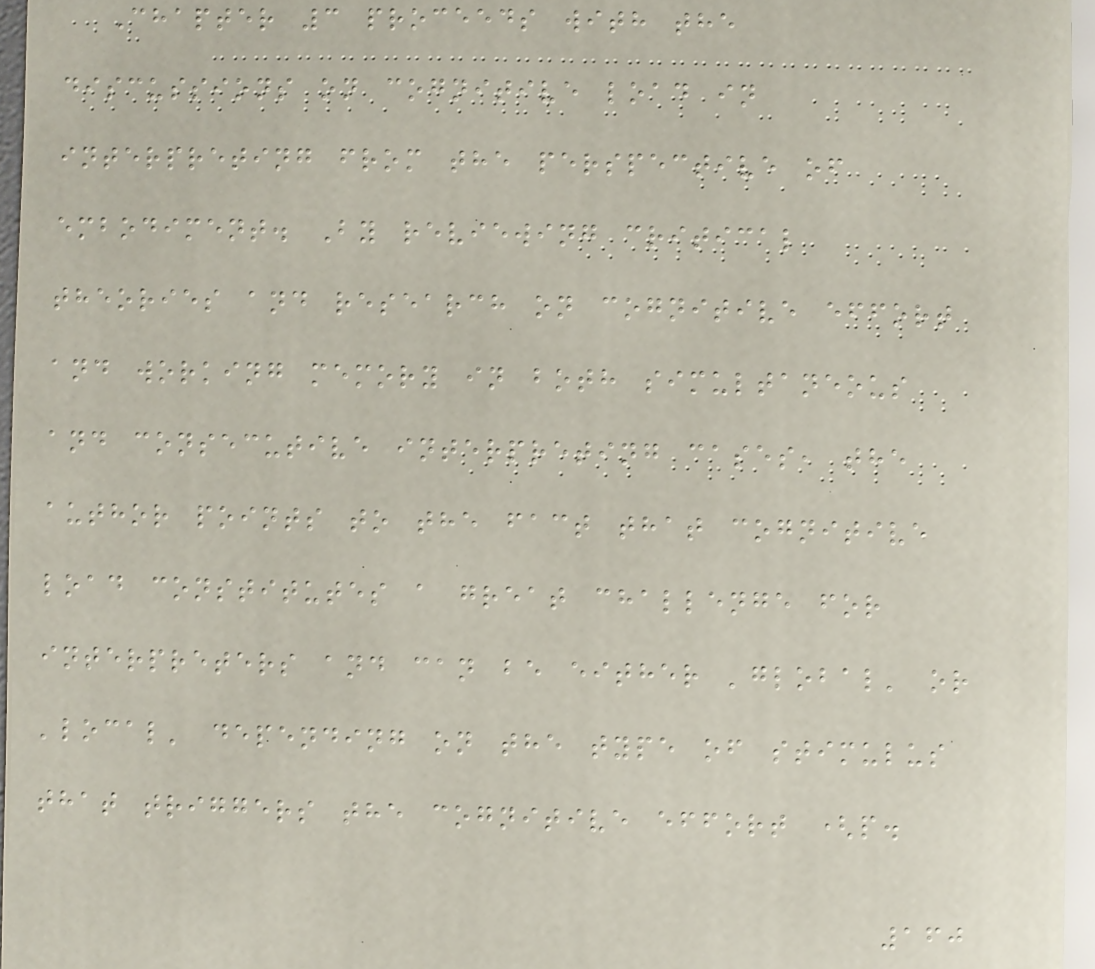Chapter 3 proceeds with the
discussions on cognitive load in
interpreting from the perspective of
embodiment. By reviewing critical
theories and research on cognitive effort
and working memory in both simultaneous
and consecutive interpreting cases, the
author points to the fact that cognitive
load constitutes a great challenge for
interpreters and can be either 'global' or
'local' depending on the type of stimulus
that triggers the cognitive effort (p.
160
